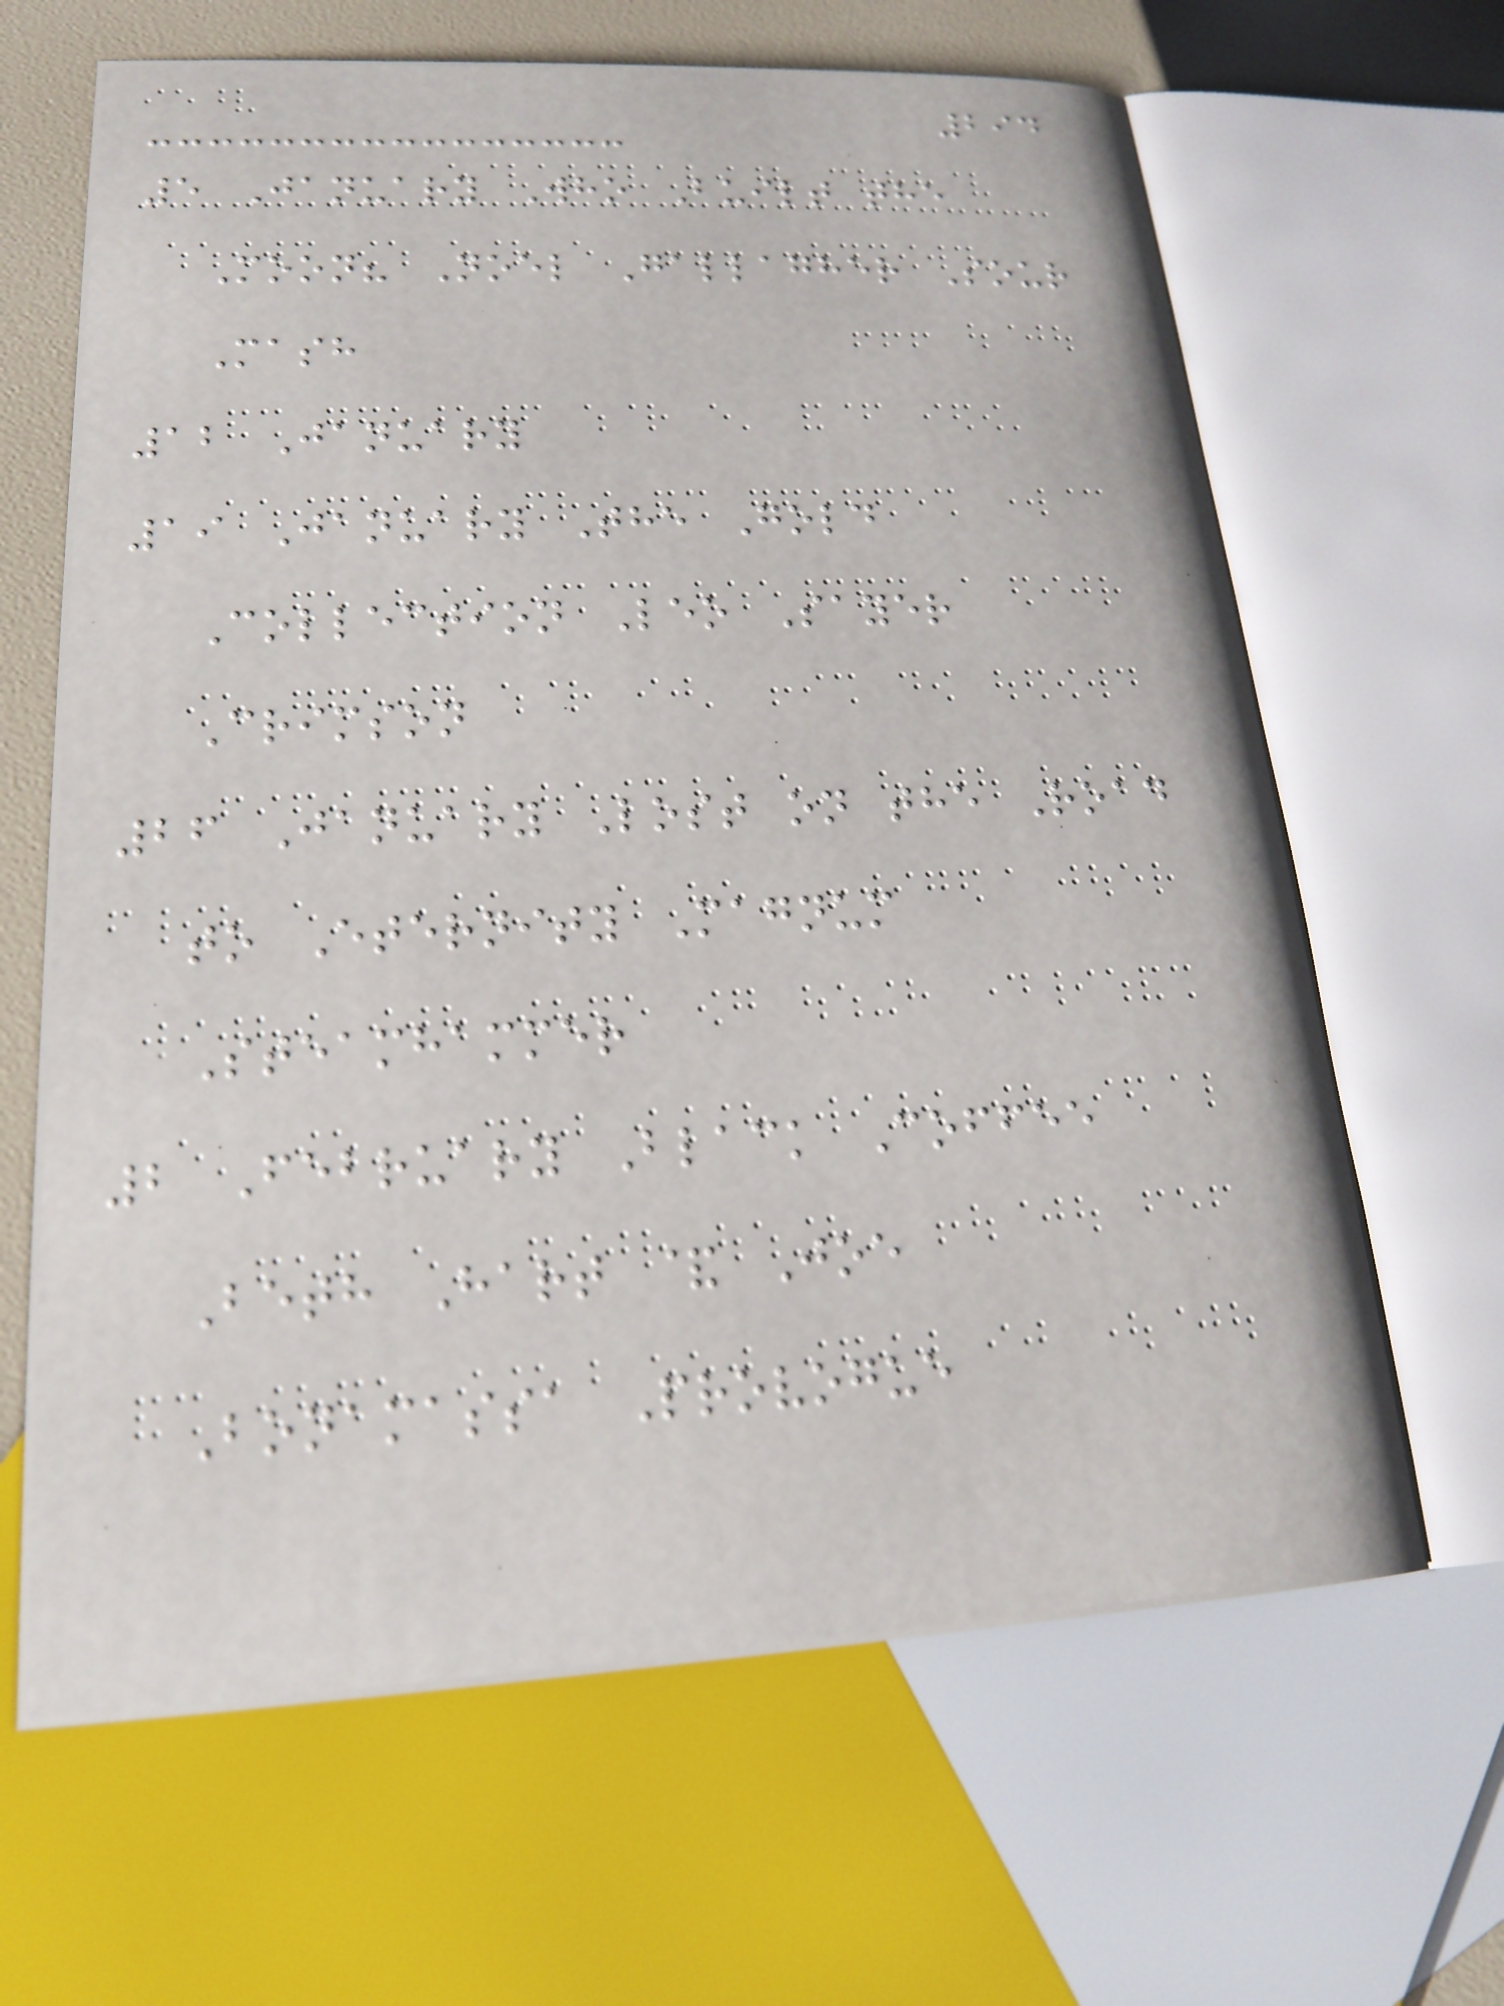294
5 January Who Built the
Moon? Noel Gallagher Sour
Mash
12 January
19 January The Gold
Collection Leo Sayer
Crimson
26 January Lost on the Road
to Eternity Magnum
Steamhammer
2 February Black Coffee
Beth Hart & Joe
Bonamassa Provogue
